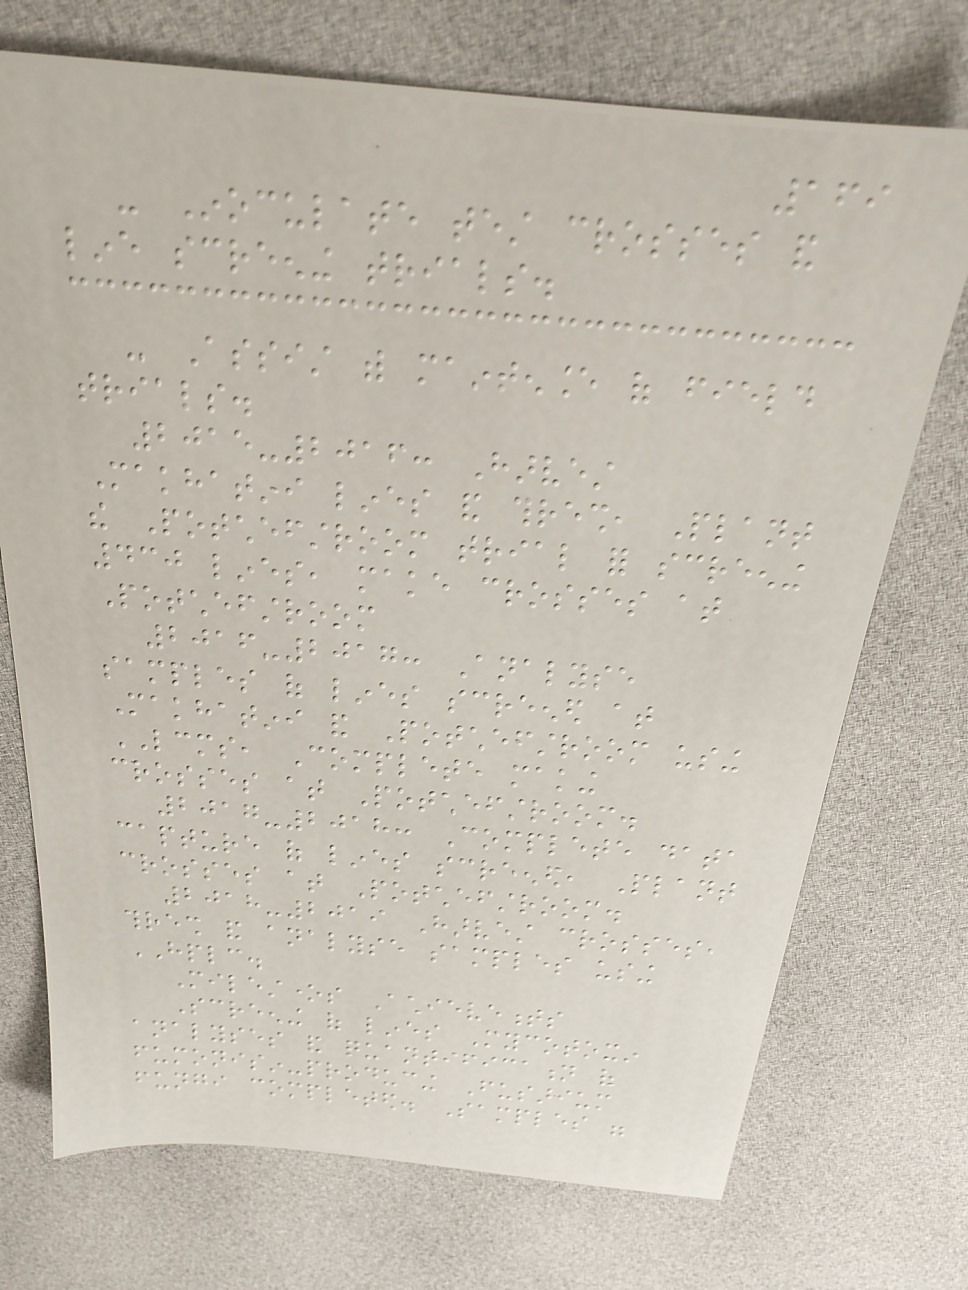169
- Inoculate test crosses and
line screening trials.
- Assist with maintenance of field
trials.
2015-2016: Harvest
Makhatini lines and thresh, Plant
the Potchefstroom trial for screening
430 lines, make crosses at
Potchefstroom
2016-2017: Analyse
samples of lines screened at
Makhatini and Potchefstroom using
LCMS, Complete making
crosses at Potchefstroom.
2017-2018: Complete data
capture of lines screened, Plant
crosses at Potchefstroom.
2018-2019 Harvest crosses,
thresh and analyse samples using
HPLC.
Milestones Achievements
Screening of lines Mycotoxin
analyses and quantification of
fumonisin-producing Fusarium
fungi completed. Samples were
